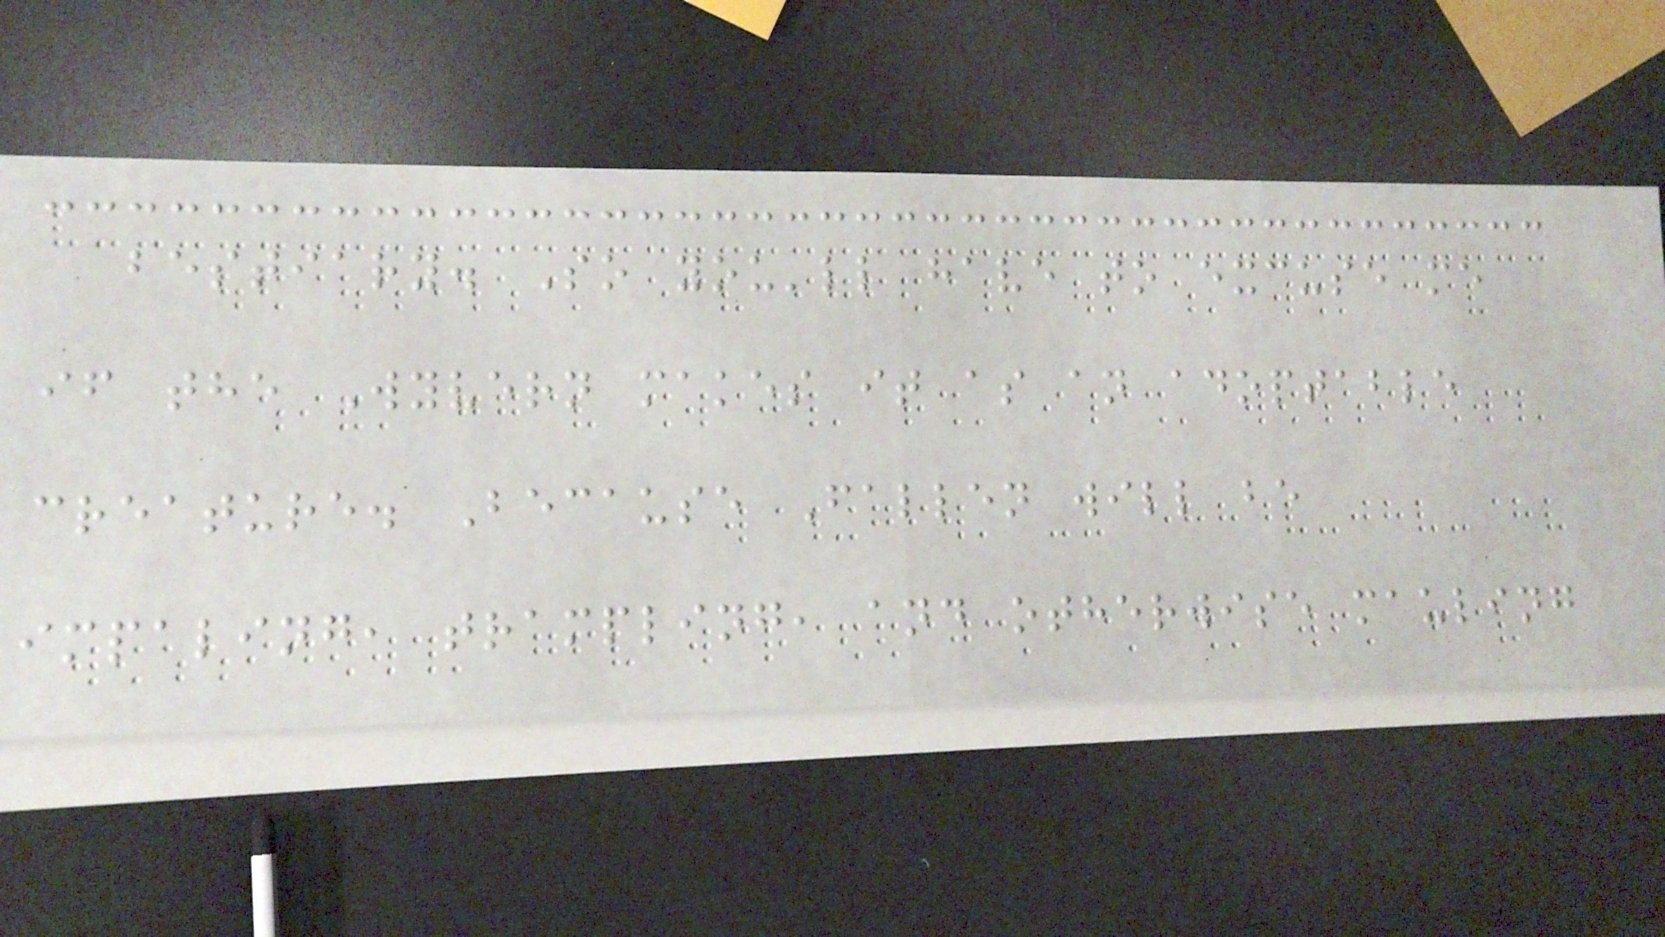bestiary. So you'll have to excuse me
if the Wyvern makes it as an adoptable
creature. Because Fallen will be
impaling, trampling, and otherwise mauling
